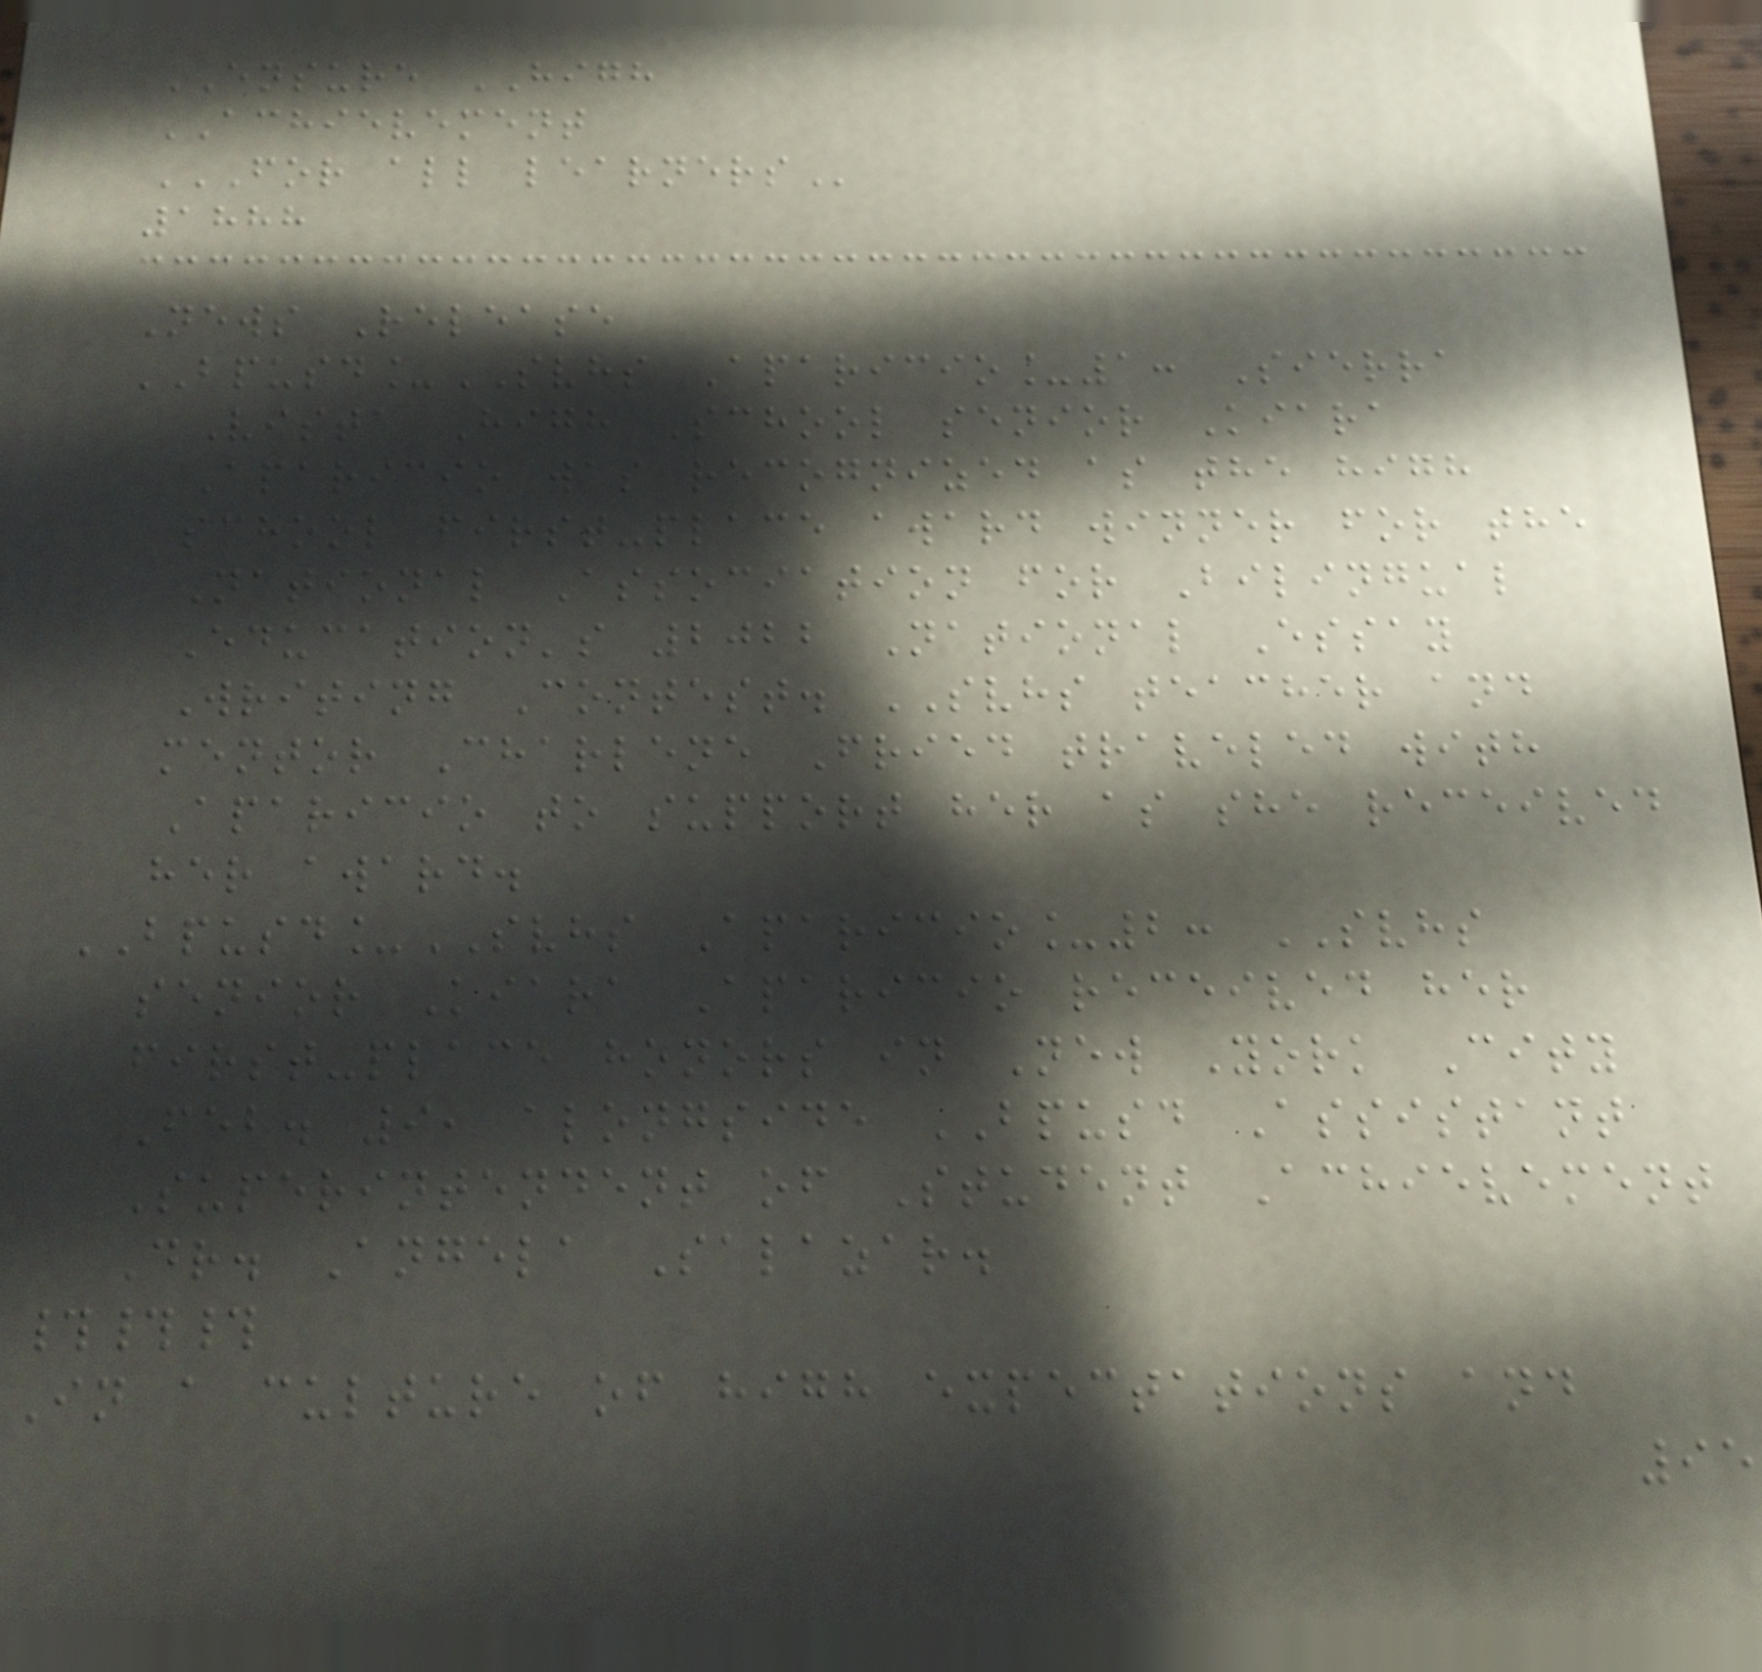ENSURE HIGH
ACHIEVEMENT
FOR ALL LEARNERS
1888
News Release
BPUSD_SVHS Aparicio_1: Sierra
Vista High School senior Kiara
Aparicio was recognized as the high
school first-place award winner for the
National Association for Bilingual
Education's 2022 National Essay
Writing Contest. SVHS teacher and
mentor Charlene Fried traveled with
Aparicio to support her as she received
her award.
BPUSD_SVHS Aparicio_2: SVHS
senior Kiara Aparicio received her
first-place honors in New York City
Feb. 9, alongside BPUSD Assistant
Superintendent of Student Achievement
Dr. Angela Salazar.
###
In a culture of high expectations and
95
